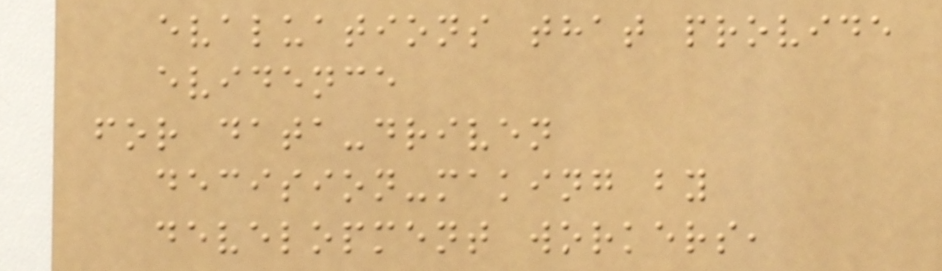evaluations that provide
evidence
for data-driven
decision-making by
development workers,
